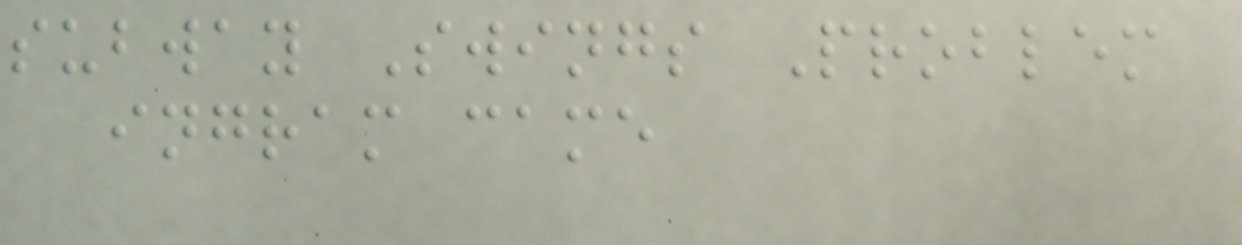subway Swings Problem
ingram came
